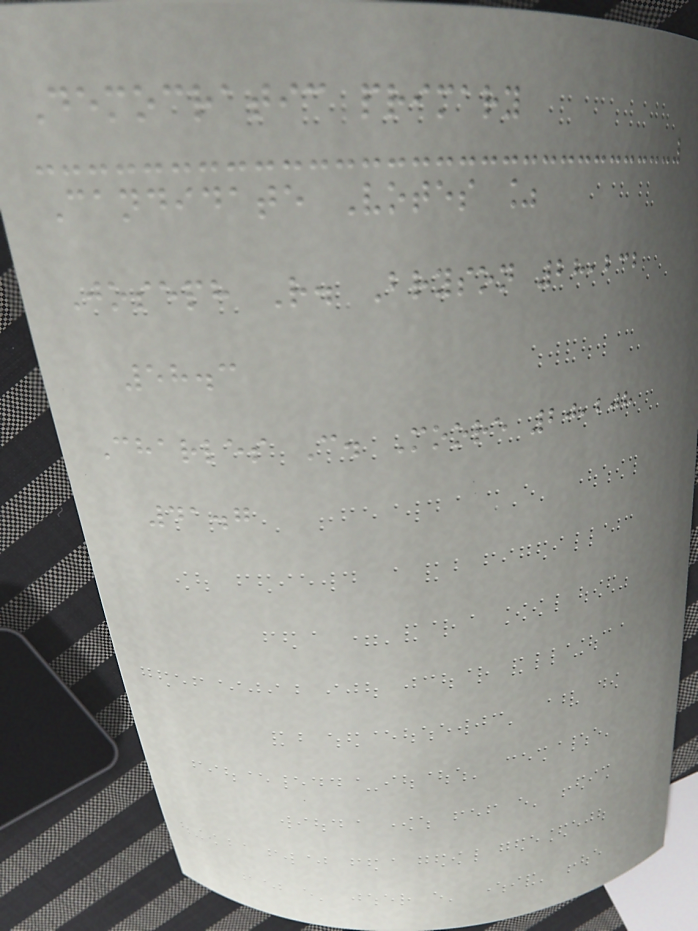Democratic primary
Candidate Votes %
Joseph R. Bryson 28,232
58.3
Charles C. Moore 20,208
41.7
